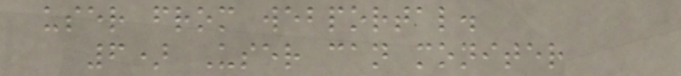user from webportal.
6) User can moniter
